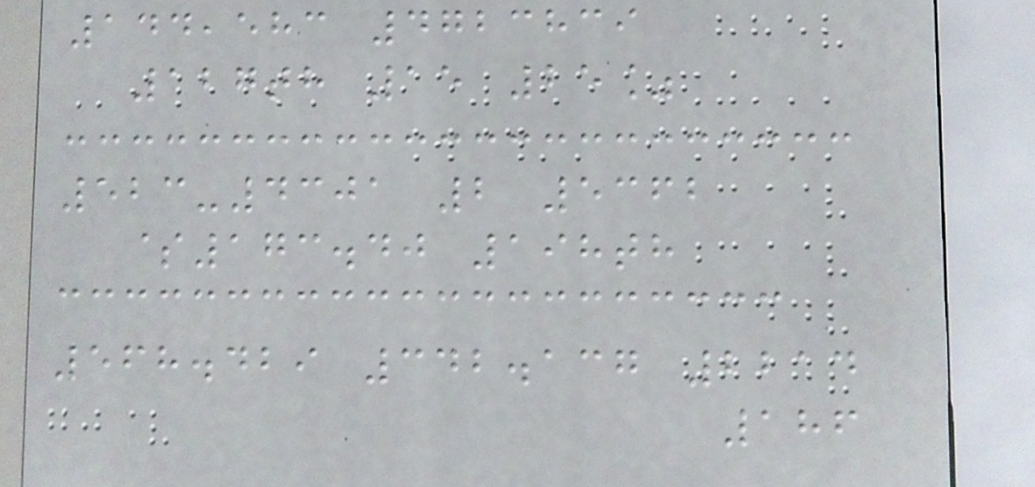144,583 4723839
127th 15 25%
523-4301 2 5362
$173.40 198th
568.429 342.137 2214
186
